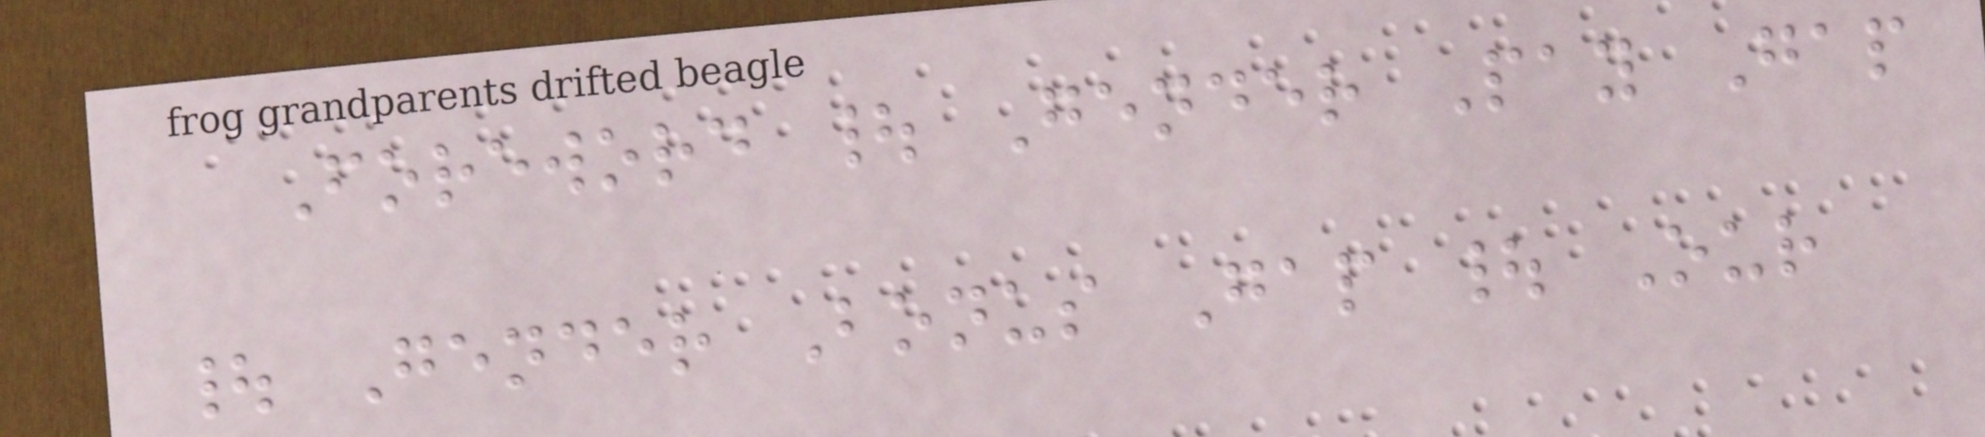Foreword | Gender Pay Gap
| Gender Bonus Gap | Our
